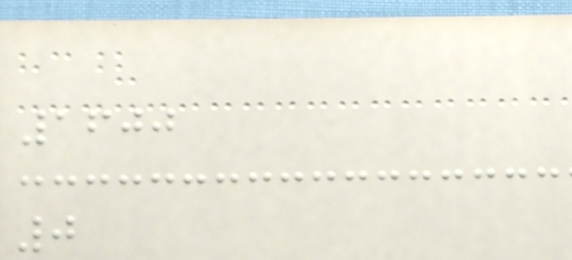1600
0
